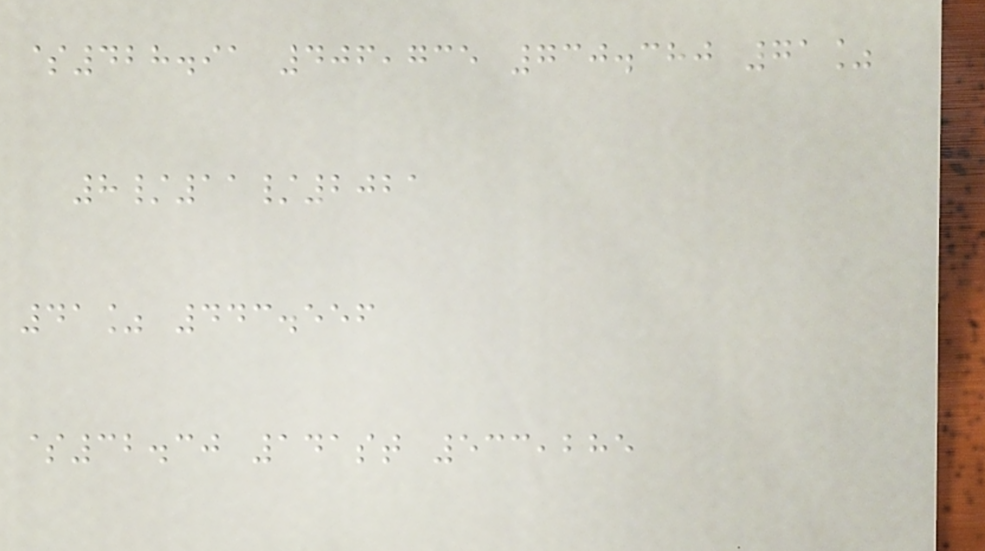$428.91 406,735 730.380 71%
8/11/2021
41% 443.556
$32.30 141st 533,285
